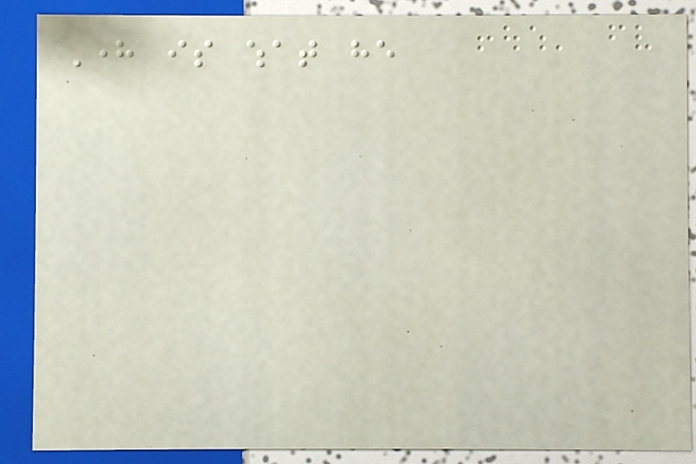Here is what he
